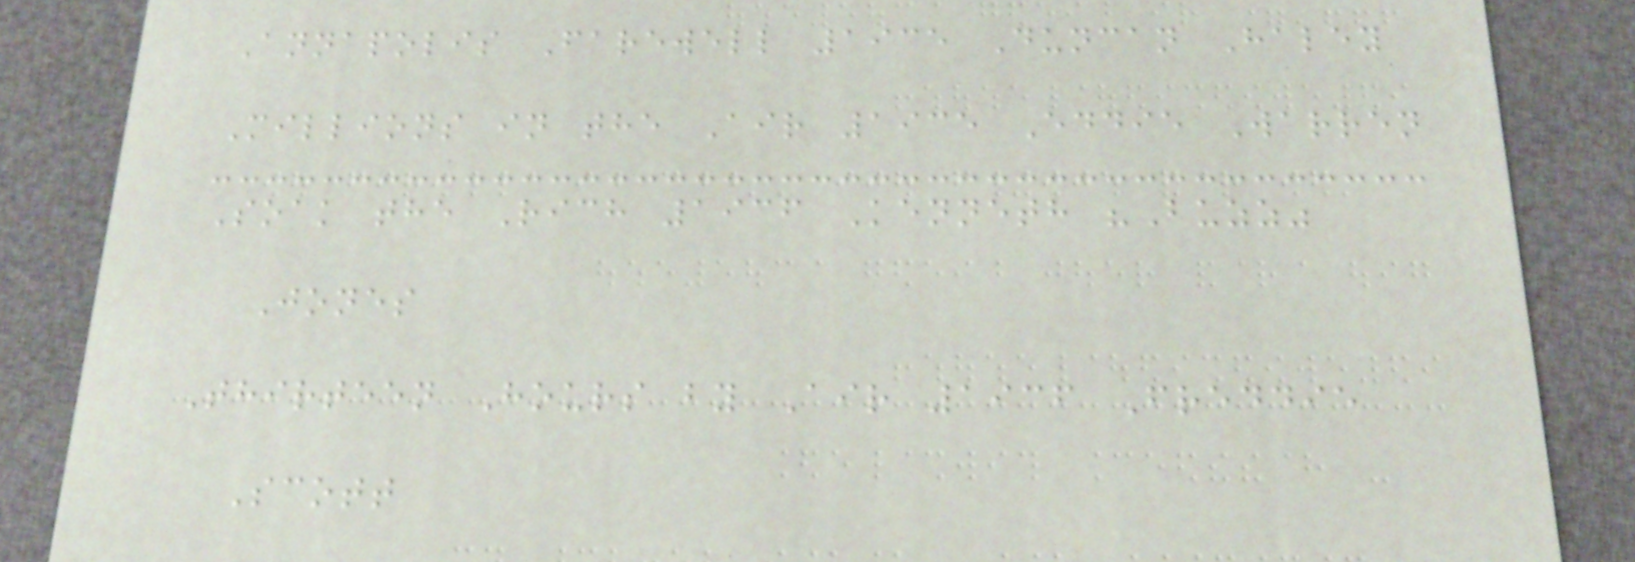Annapolis Farewell 1935 Duncan Haley
Millions in the Air 1935 Eddie Warren
Soak the Rich 1936 Kenneth "Buzz"
Jones
Thirteen Hours by Air 1936 Freddie
Scott
